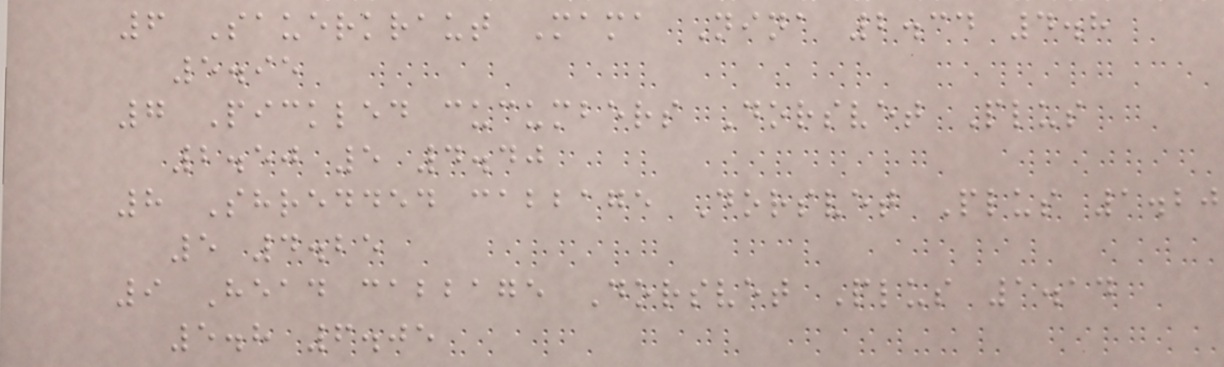6 Sauerkraut Mama Nina 2.34 4.8
5.95
7 Pickled cucumbers Dorsvet Plus
2.50 5 4.40
8 Shredded cabbage Dorsvet Plus 1.20
5 4.25
9 Head cabbage Dorsvet Plus 1.14
5.8 6.05
